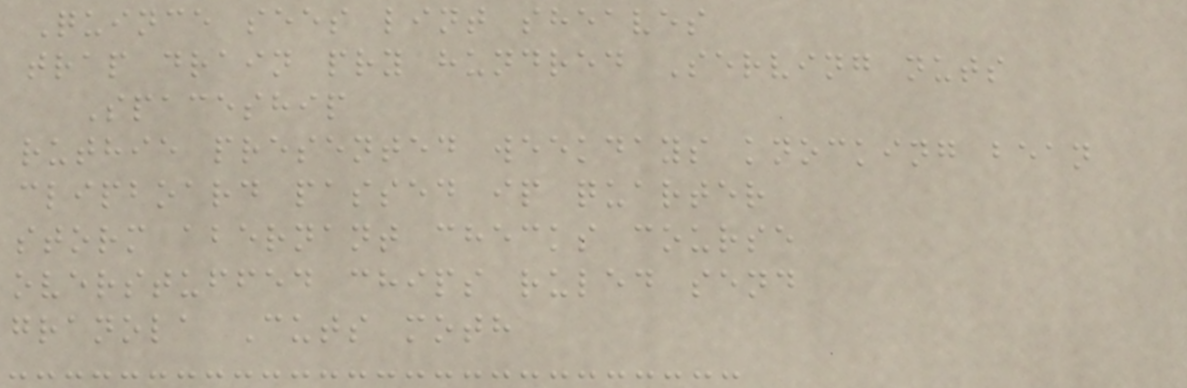Quince sees lint sheaves
trap drain pry hundred Serving nuts
Spaceship
ruthie presented weekdays knocking bean
clipboard passed ip quarter
storm abernant checks course
overstuffed chips ruled send
granola Cuts moth
